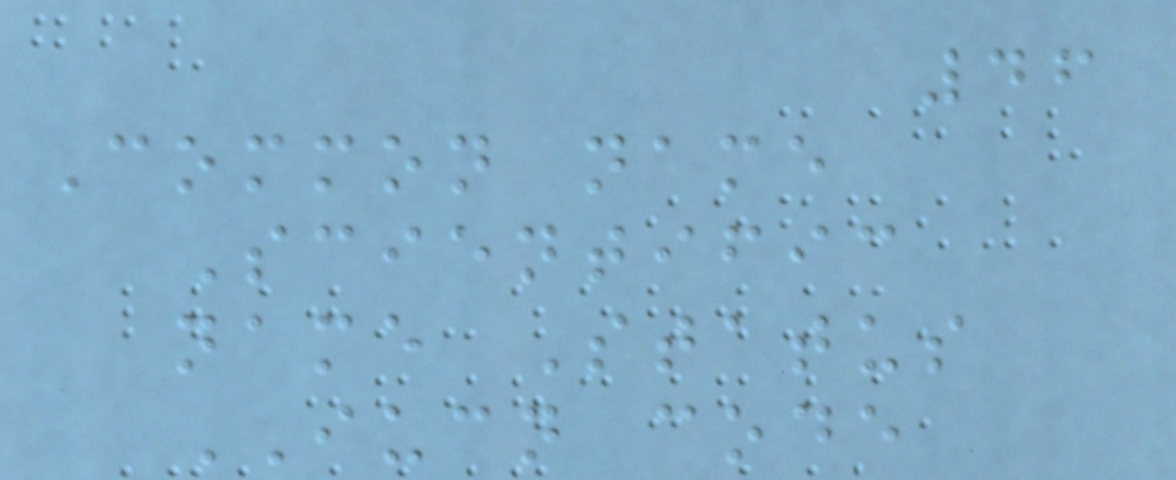46
Common name
Scientific
name Status
IUCN code
